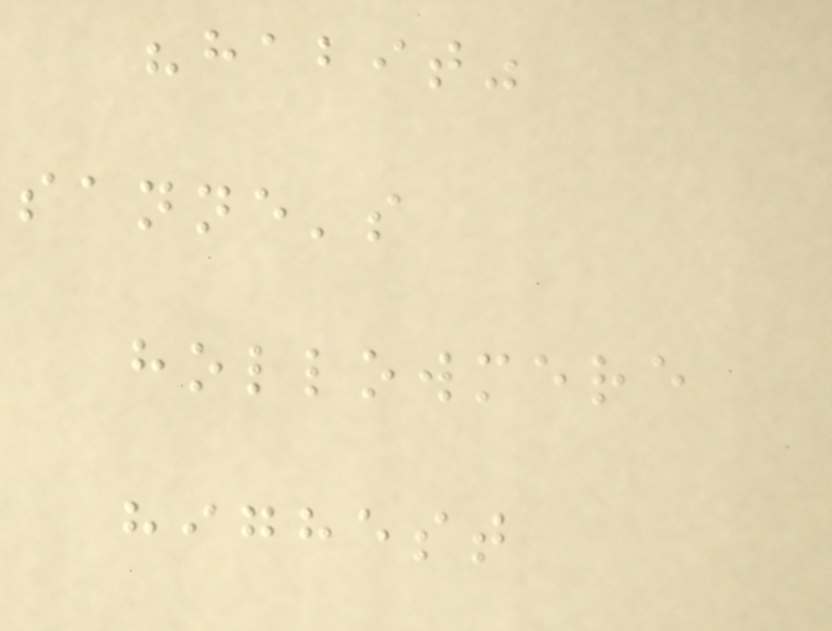"habit"
sanne's
hollowmere
highest
